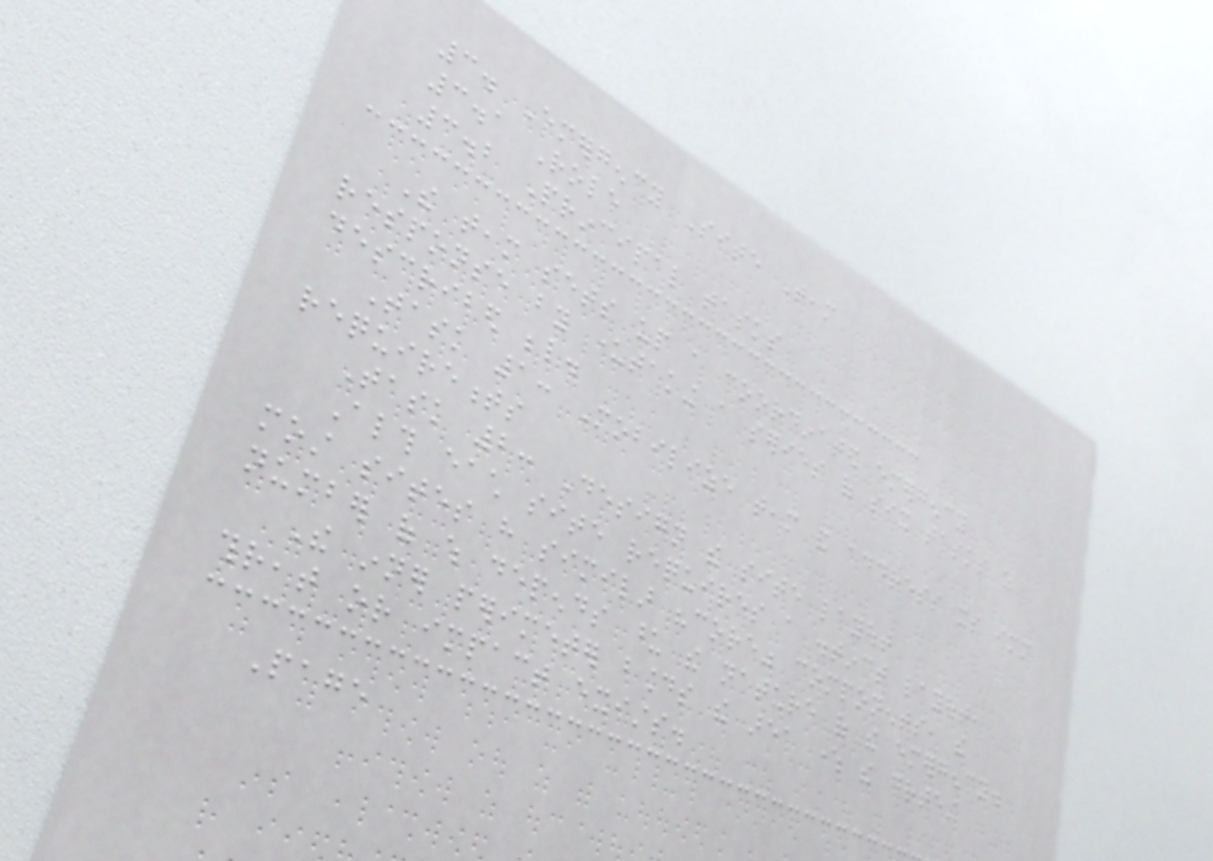3. Emergency Site Team
3.1 Role
3.2 Principal tasks
The team sets up a coordinated emergency
response by undertaking a series of six tasks as
described below.
Task 1: Mobilize team and address its immediate
requirements
Task 2: Design the site layout
Although each site requires a distinct layout,
most sites have similar "core" components, the
number of which depends upon the nature of the emergency.
The inner perimeter bounds the area where the greatest
threat or impact exists.
Page
